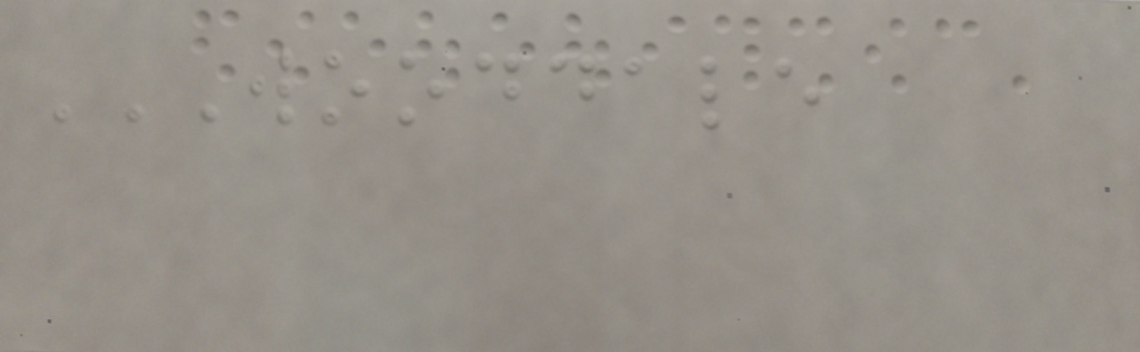WOODDALE
